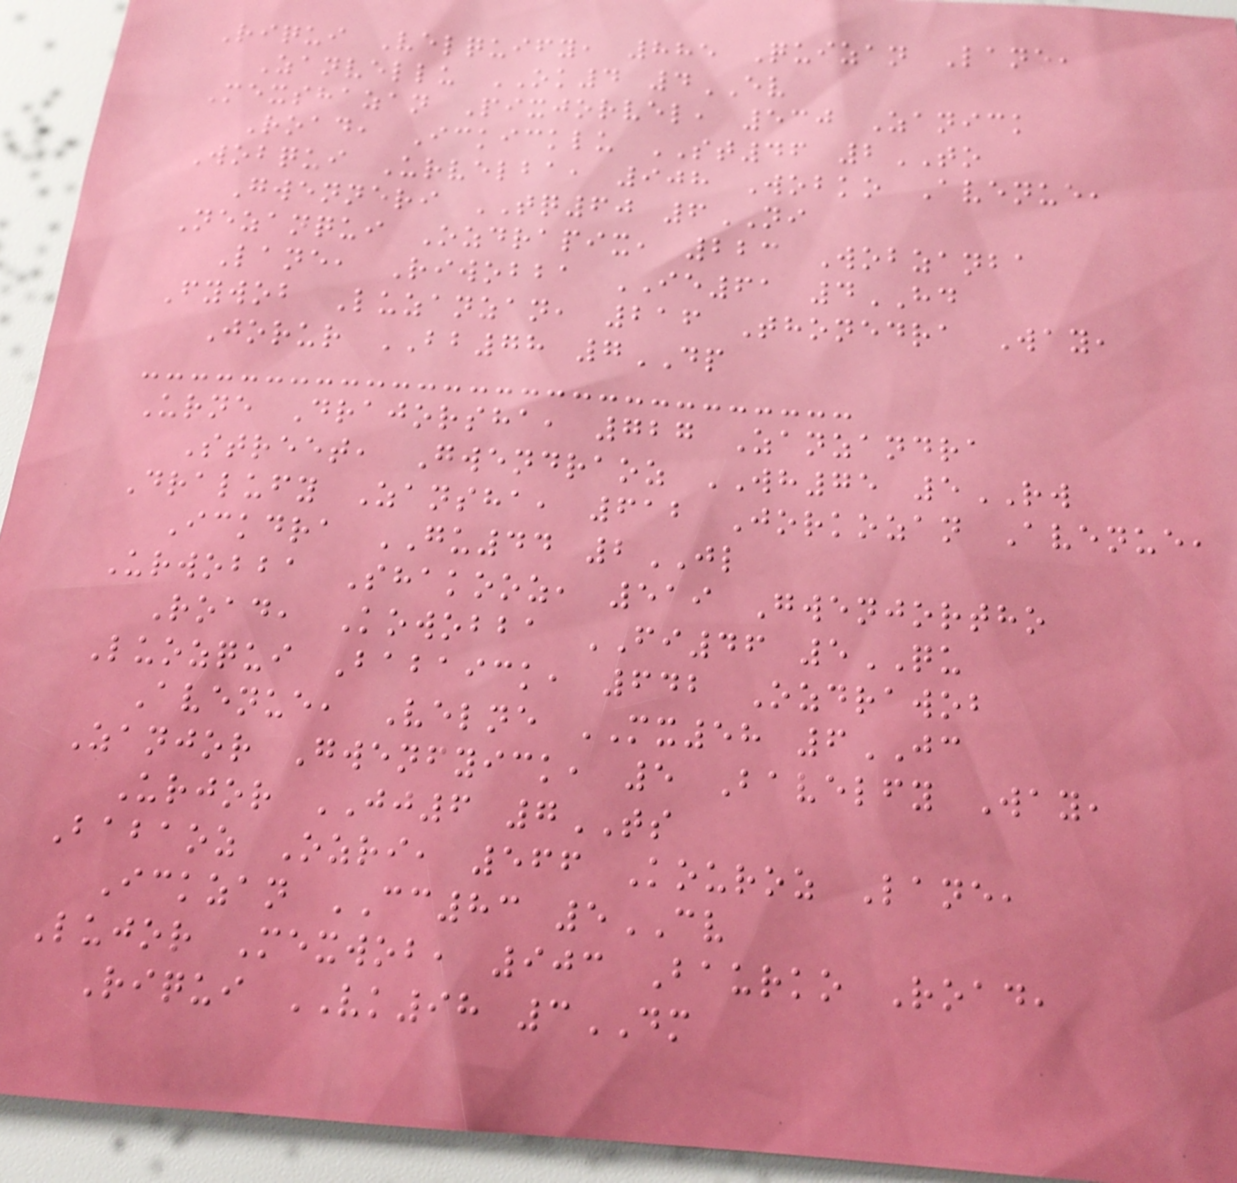Riqui Velquify, 885 Quizan Lane,
Zanvellu OK4 4EV
Mexshazan Pixjorvel, 530 Zanick
Road, Ickicklu ST46 2TO
Wobqui Urvelba, 908 Wobko Avenue,
Gwenneri TQ60 6NI
Nezanqui Ozdrapix, 223 Wobzanba
Lane, Riwobba IE61 4HD
Fywob Luzanzan, 216 Thonedra Way,
Jorur BB78 7DP
Urne Drajorsha, 727 Zanzandra
Street, Gwendraoz WH75 5RW
Dralufy Zansha, 612 Jorkozan Avenue,
Ickdra GU44 2JL
Urwobba Shakooz, 519 Gwenjortho
Road, Kowobba FI46 5QU
Luozqui Babaick, 642 Ozdrawob
Avenue, Velne MX58 6JC
Zanjor Gwenfyick, 5 Bavelfy Way,
Urjor JJ6 7TS
Babaoz Ozri, 566 Kouroz Lane,
Ickzan CC83 5CV
Lujor Mexwob, 903 Baurko Road,
Riqui VK98 3DM
